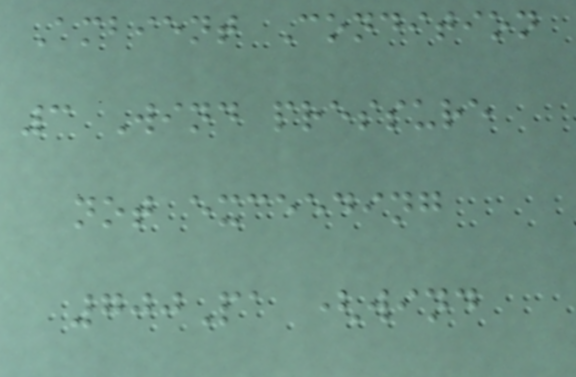Ambient Condition
3 Wind pressure
not exceeding
700Pa (wind
